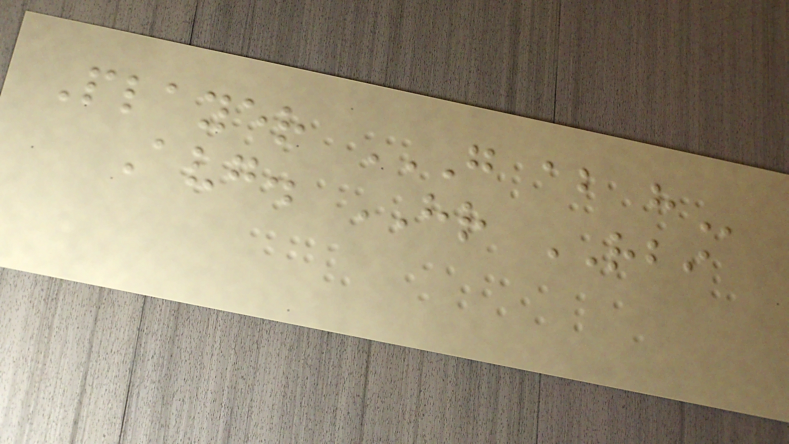Player G AB H
Avg. HR RBI
